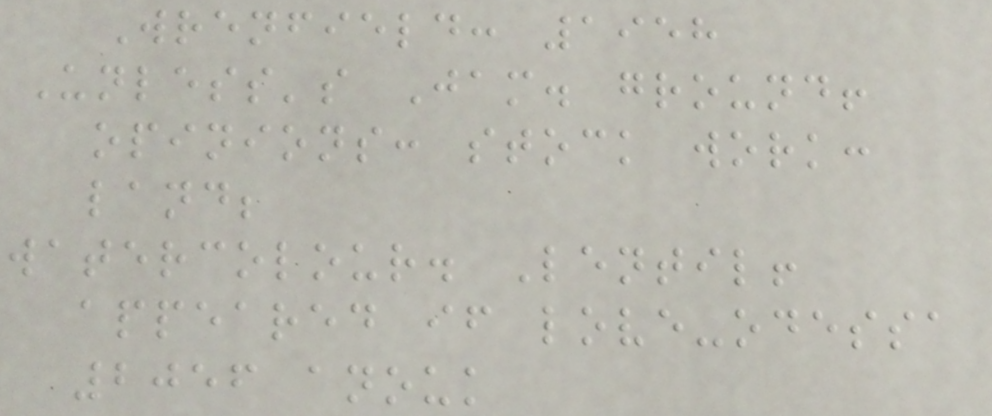Wrenfield: 1958
Unless's Jam. ground!
opinions: stock work:
land;
watercolour. Lentil!
appeared if love-odessa
2056 anouk
